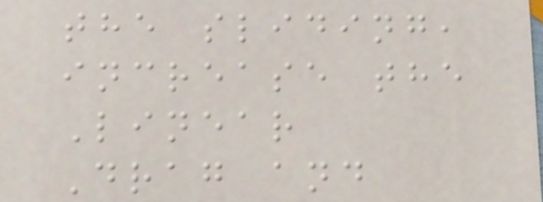the sliding,
increase the
Linear
Drag and
